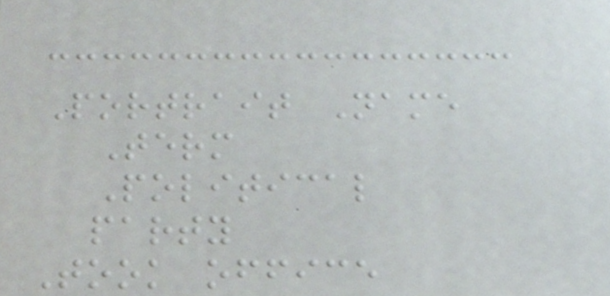Portrait Name
Term
Political
party
Took office
